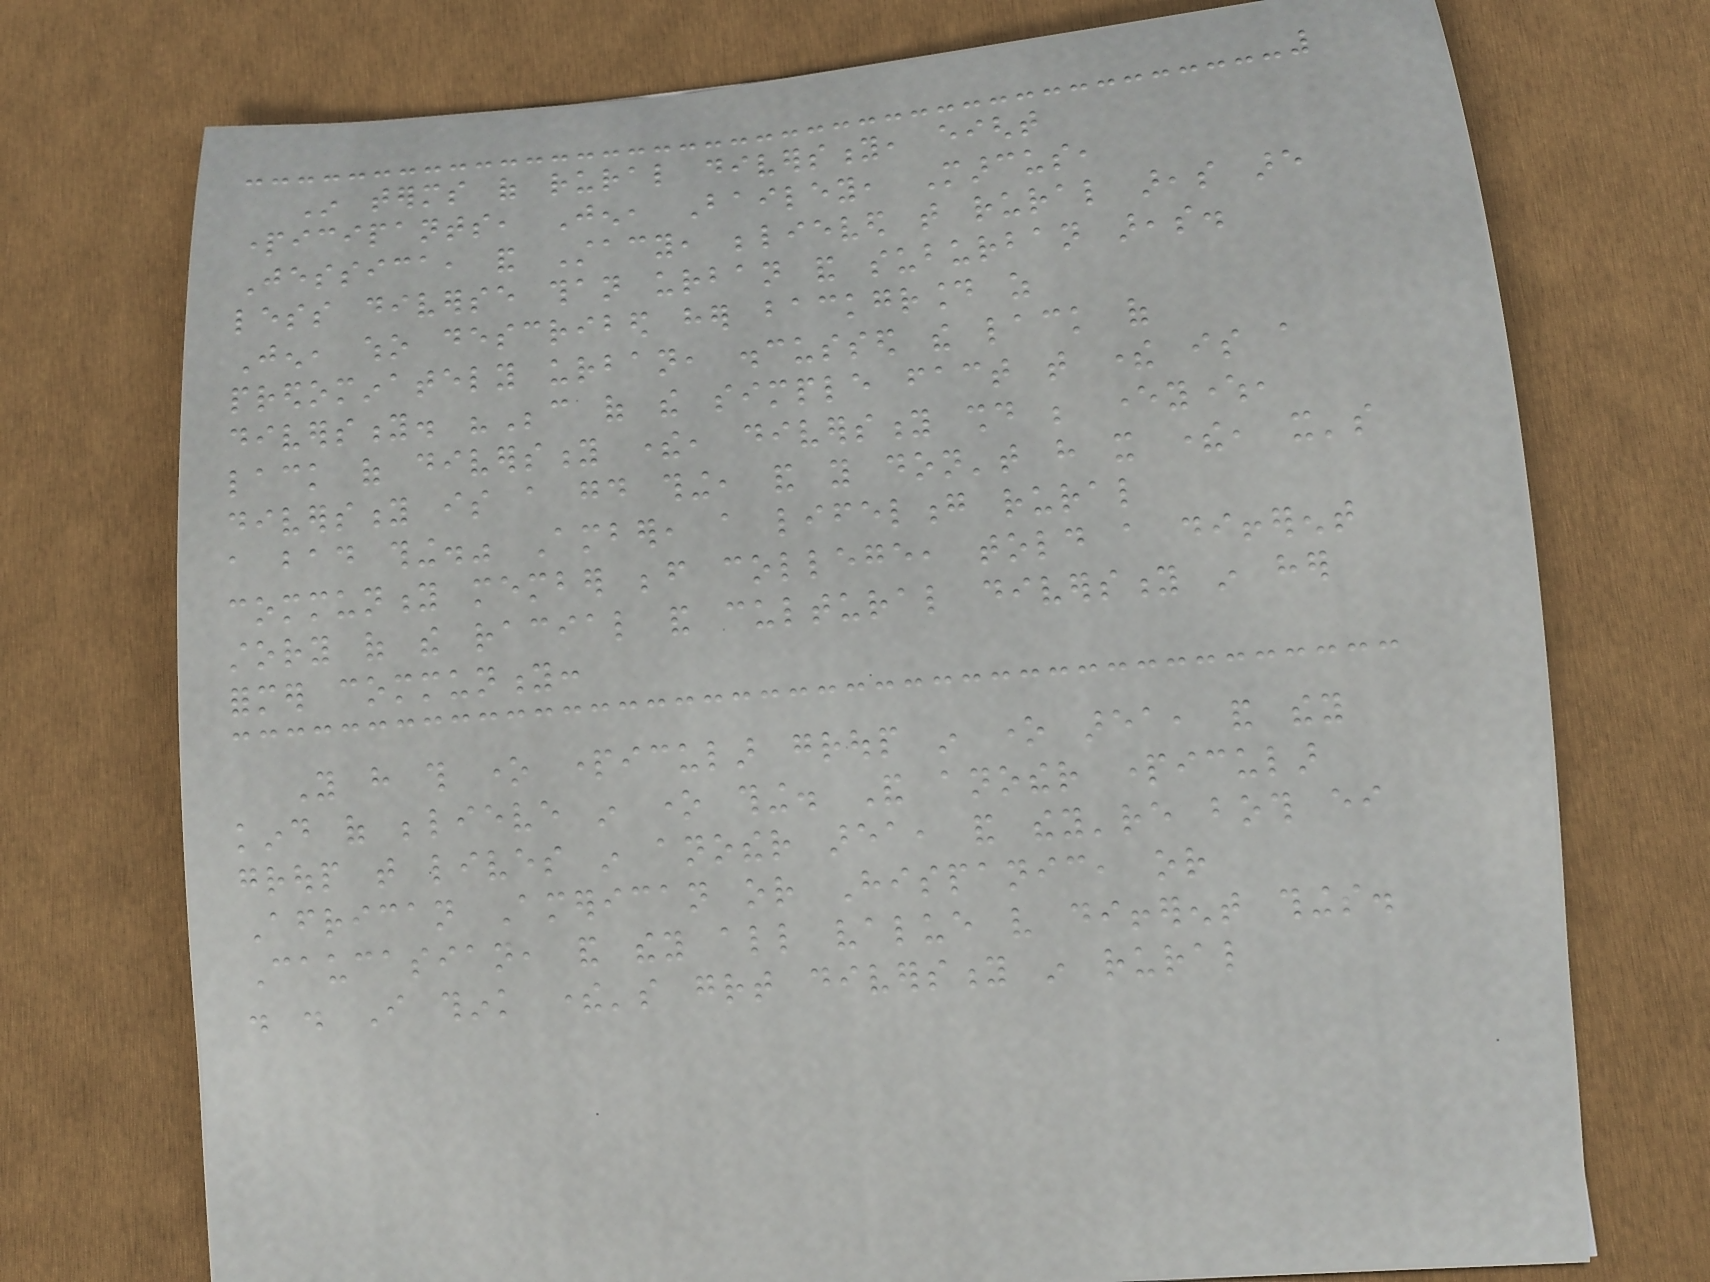In terms of rural diversity, eight
participants, Jen, Bailey, Marcus,
Jessica, and Stacy, believed that rural areas are
less diverse than urban and suburban areas.
Jen, who described her background as
predominately urban, discussed the lack of
diversity. "Because of the simple fact that there is a
lack of diversity there, diversity should be everywhere,
diversity is a good thing, and you don't have it there, it's
a bad thing." Amber, a lifelong rural
community member before college, told a different
story of the racial and cultural diversity in her
former community:
You have this one particular group in one area, and they
kind of believe in one thing. And another particular
group that lives in another area, and they're both either
African American or Hispanic, or
Caucasian, and they all value very different things.
. . I think there's great diversity in rural
